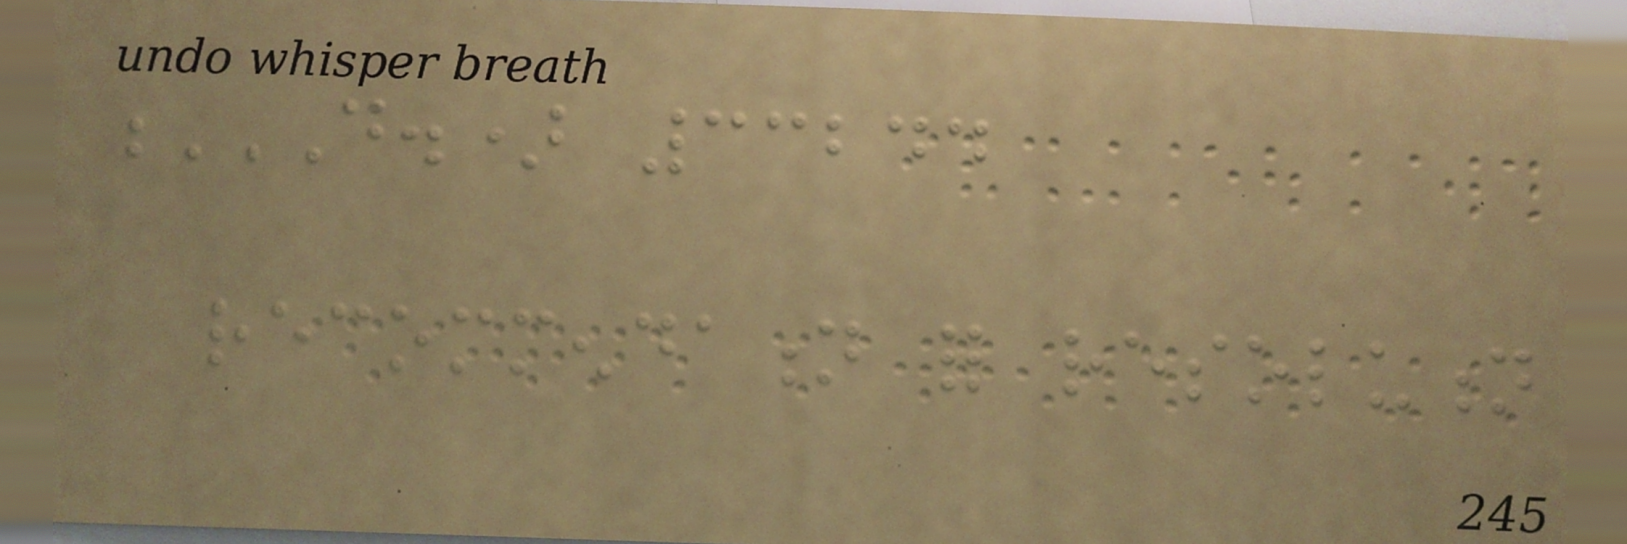D.) 33244
RECOMMENDATION FOR RESOLUTION
